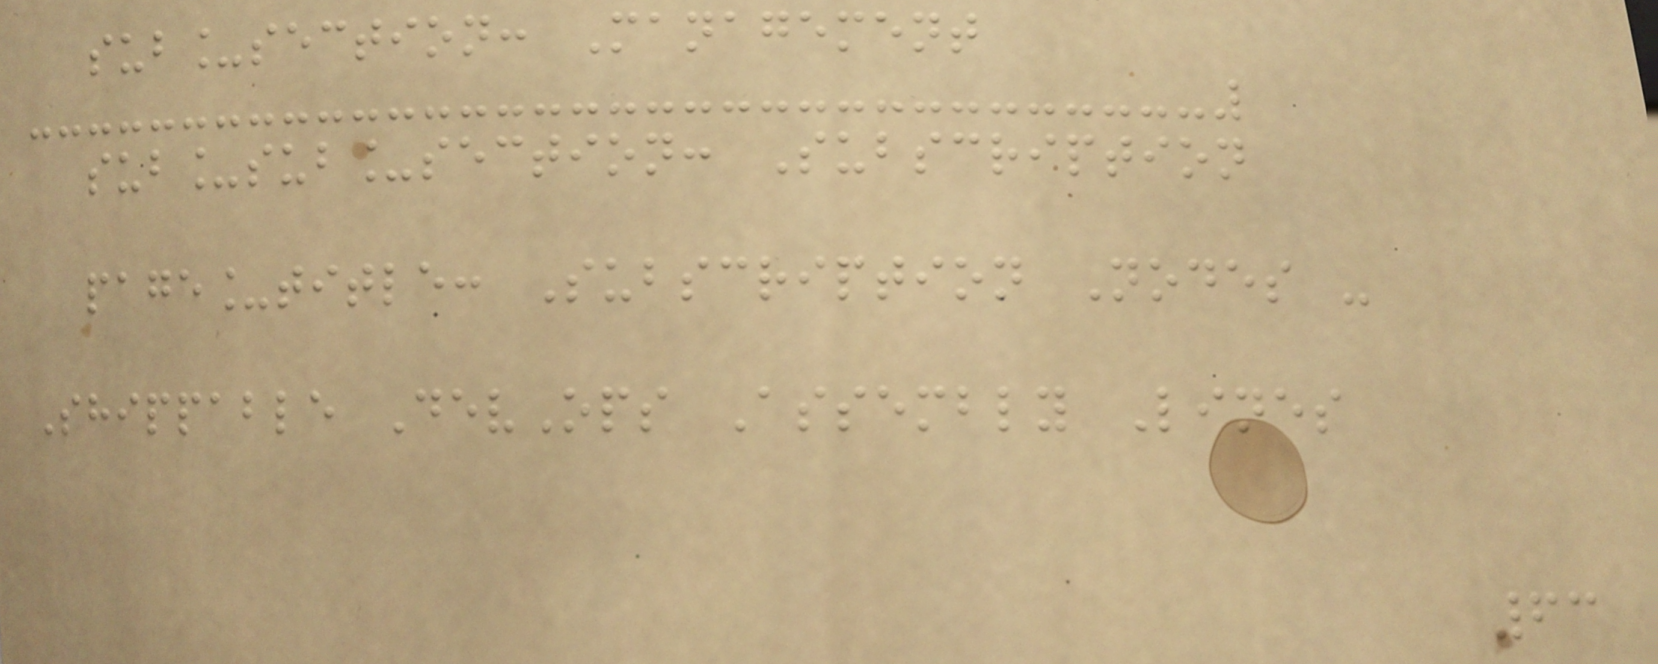sub_section: Management
sub_sub_section: Subscription
page_title: Subscription Nodes -
Shippable DevOps Assembly Lines
63
